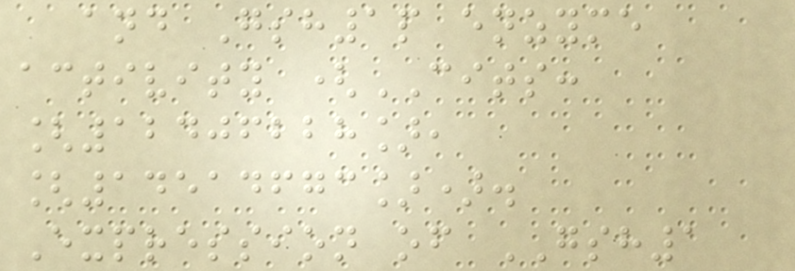and Gsh1p enzyme
activity (CITS:
[12406228],
[14514673]).
Expression of GSH1
